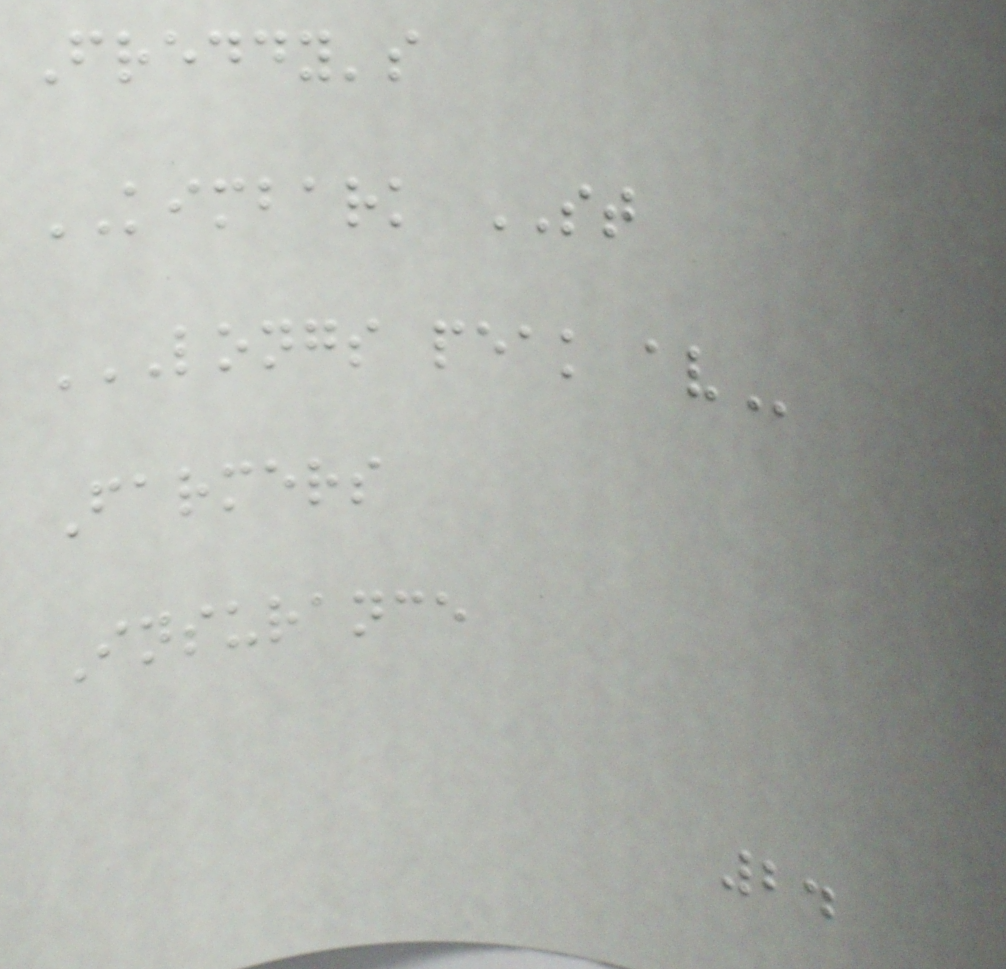Freddy's
KIMBARK ST
LONGS PEAK AV
Farmers
Insurance
24
